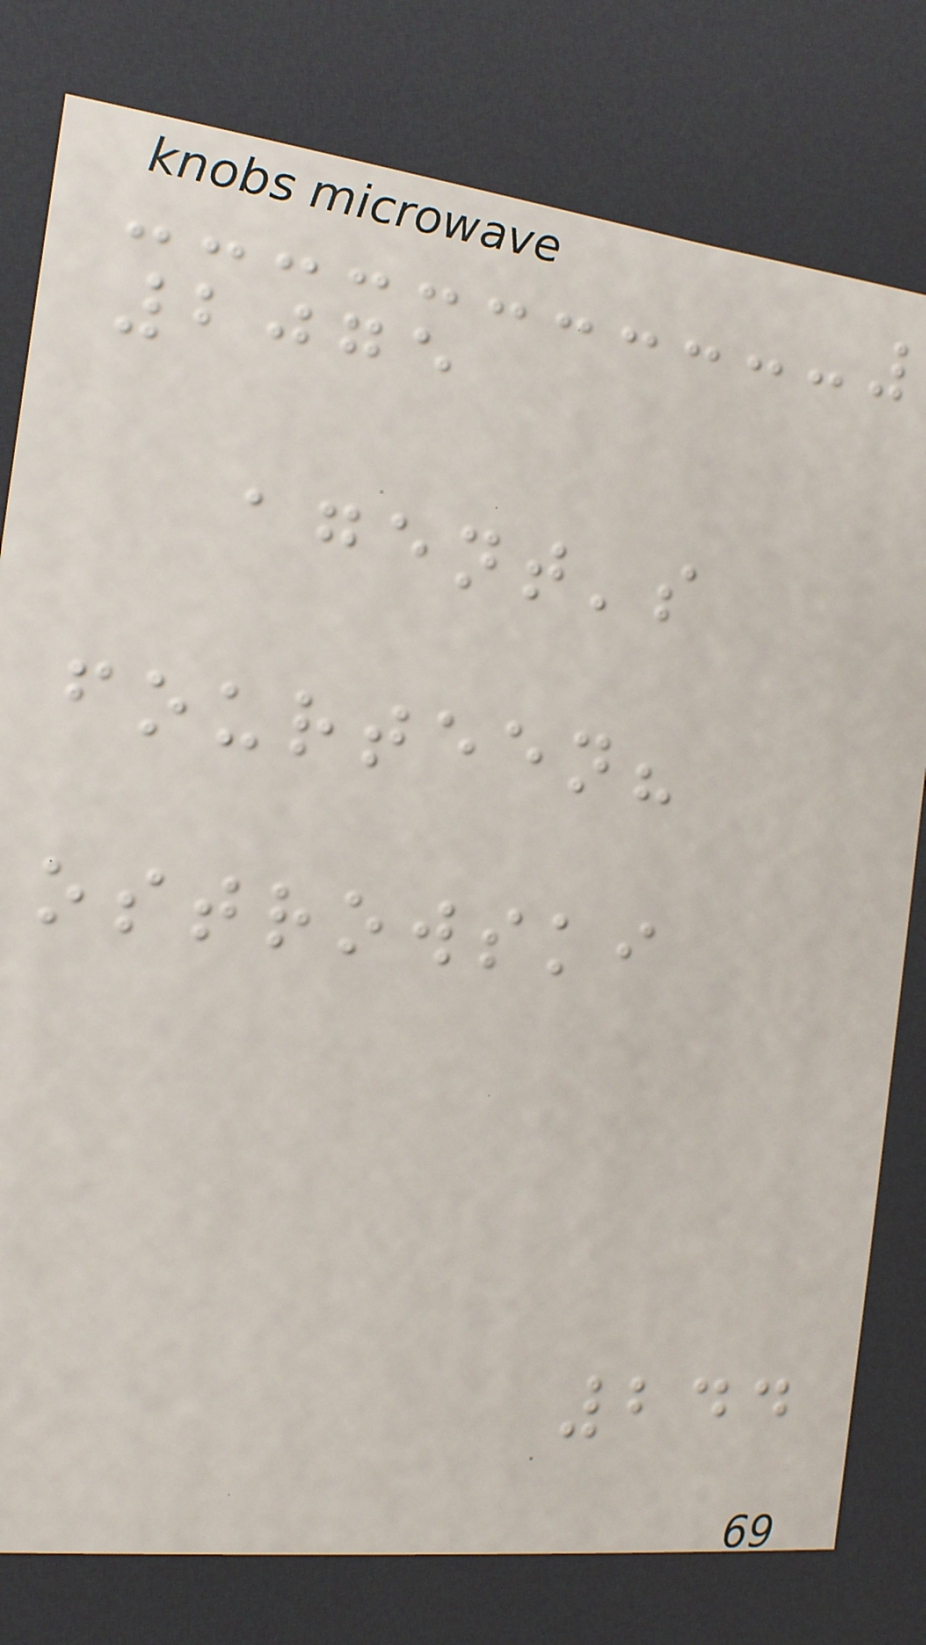2075
agent's
fourteen?
ostrowski
244
